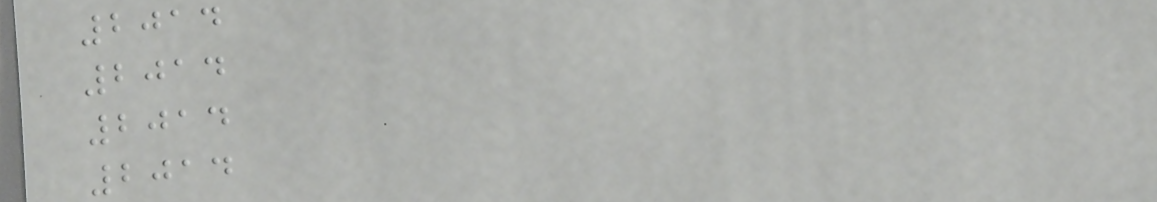2014
2014
2014
2014
